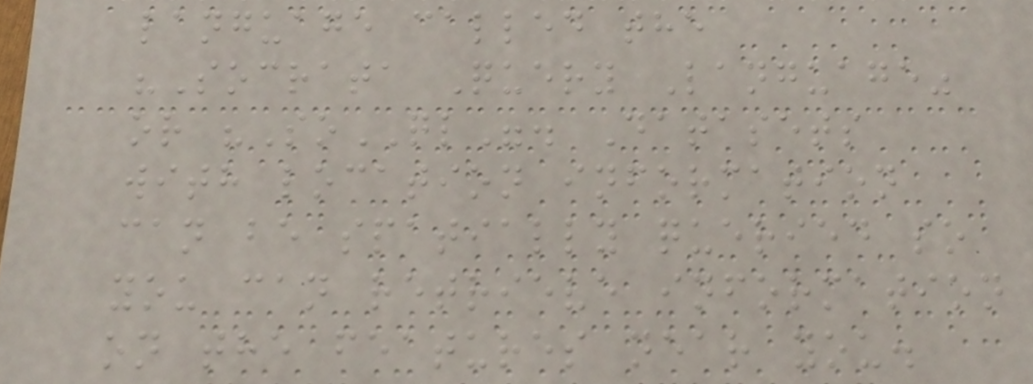language called the
"Socrata Query Language"
or "SoQL". Datasets
with location information
can be spatially queried so
you can retrieve information
on the features near you.
